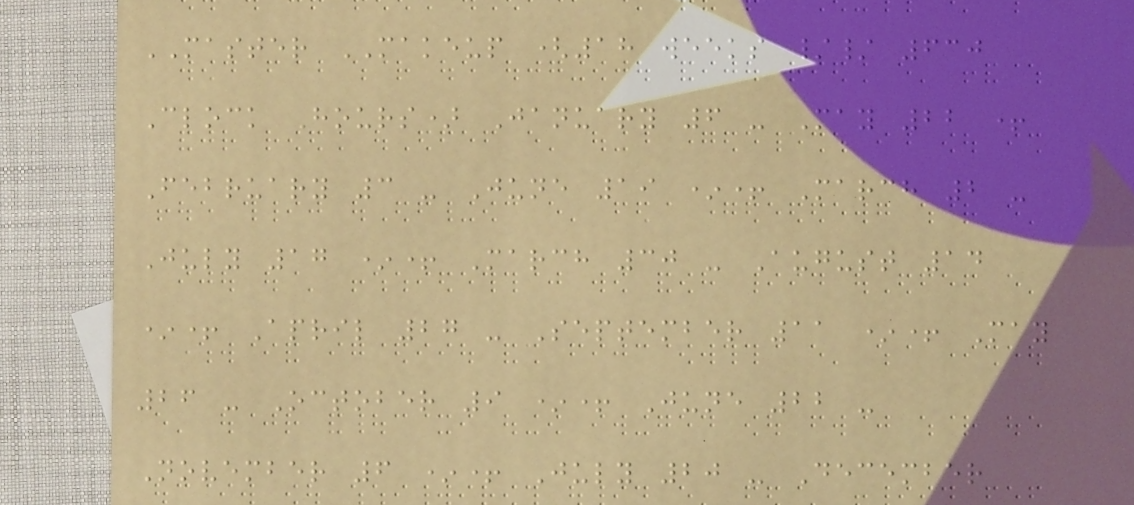MASTER MAKEUP (18 weeks // 630
Clock Hours) January 6 - May 22 +
February 3 - June 19 *+ March 2 -
July 17 *+ March 30 - August 14
*+ April 27 - September 11 *+ May
26 - October 9 *+ June 22 -
November 6 *+ July 20 - December
